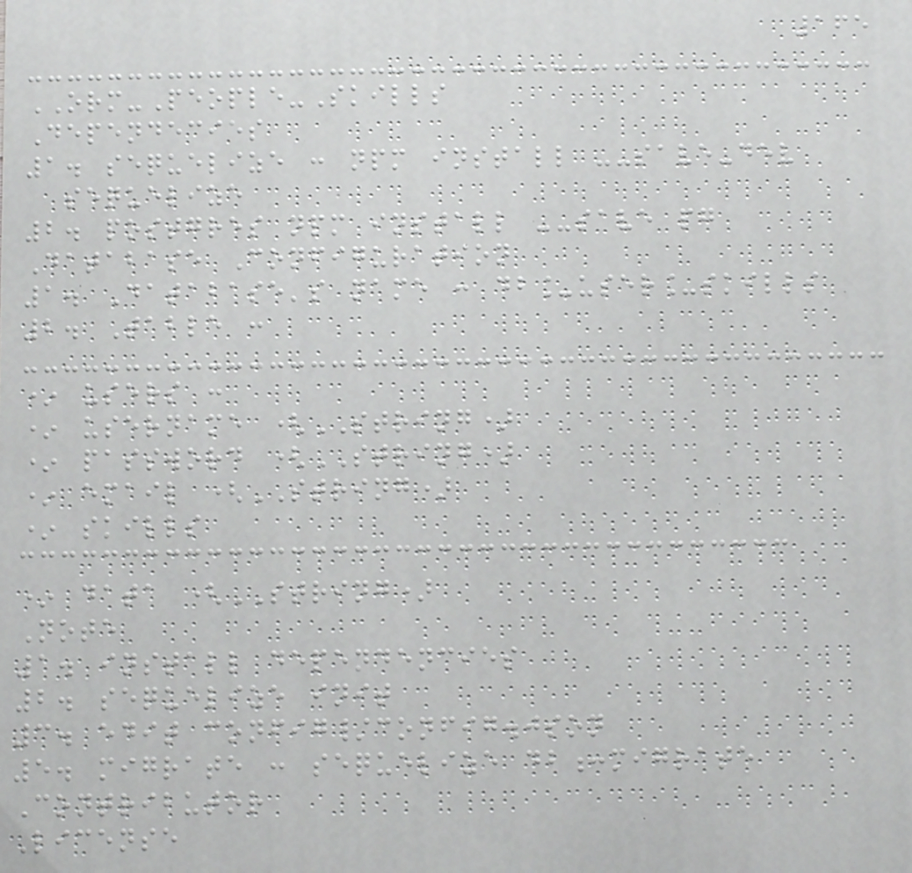165
ORM-People-Skills
Dependecies
1. sequelize : npm install --save-dev
sequelize
2. postgres npm install --save pg
Database Configuration
1. Database's name : db_user_skills
2. Table :
* users :
* username (STRING)
* password (STRING)
* email (STRING)
* skills
* data (STRING)
Note
1. install dependencies
2. sequelize init
3. edit config/config.json
5. migrate : sequelize db:migrate
Contributor
License
